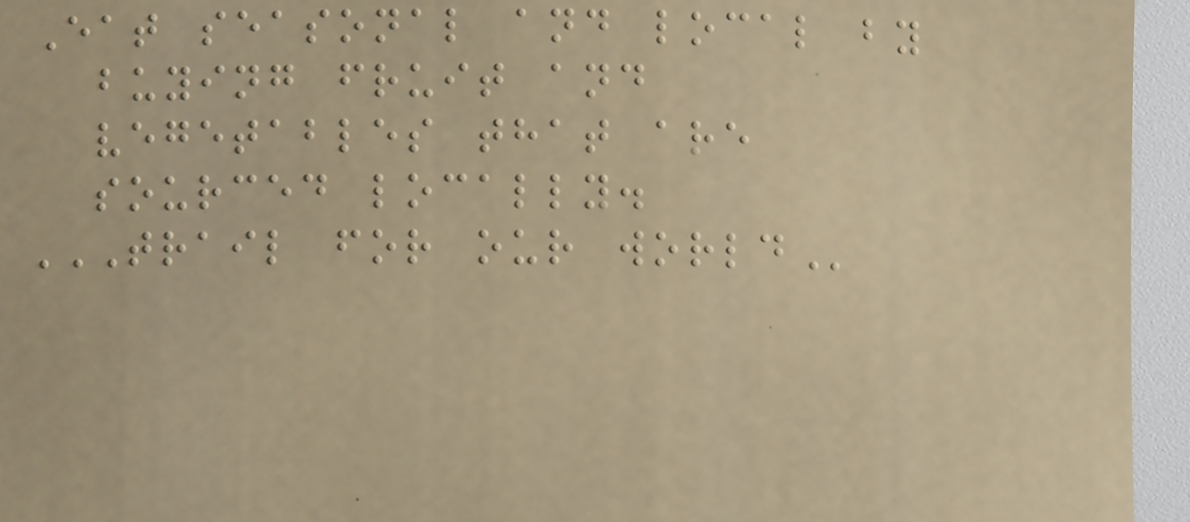Eat seasonal and local by
buying fruit and
vegetables that are
sourced locally.
TRAIL FOR OUR WORLD
